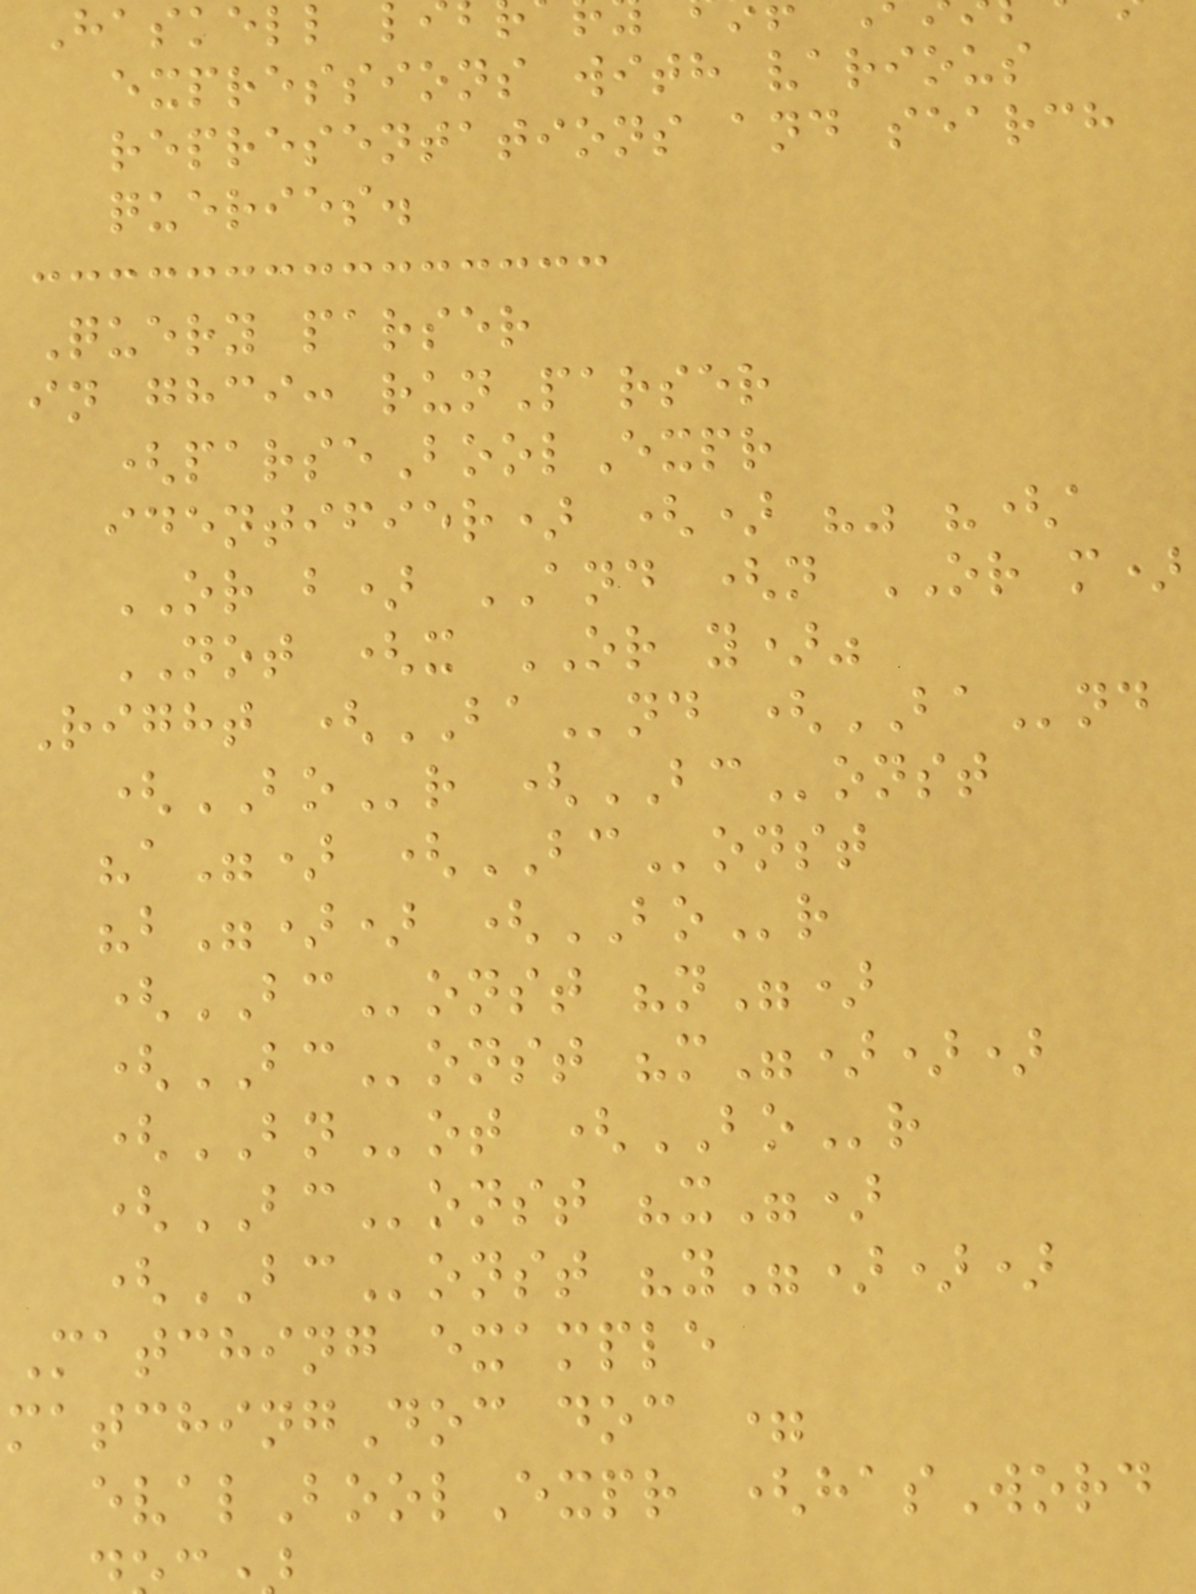Haskell
expressions with various
representations and search
queries.
Query parser
in ghci: runParser
(parseBoolExpr
identifier) () "" "(a
OR b) AND (n OR m)
NOT (x OR y)"
Right (BAnd (BAnd
(BOr (BConst
"a") (BConst
"b")) (BOr
(BConst "n")
(BConst "m")))
(BNot (BOr
(BConst "x")
(BConst "y")))
Matching example
matchingDoc doc =
evalBoolExpr (hasWord
